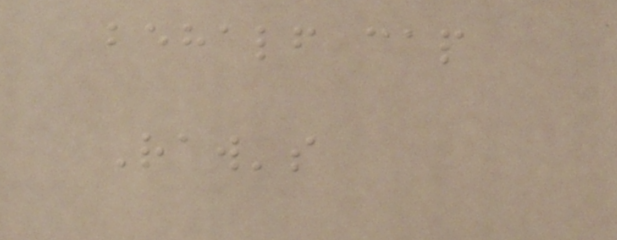behalf cap
Raw's
